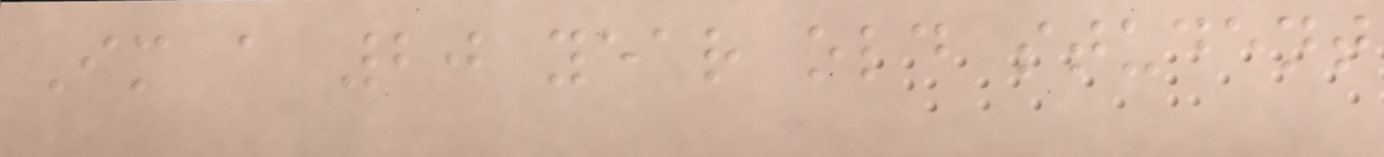Im a 20 year old student
